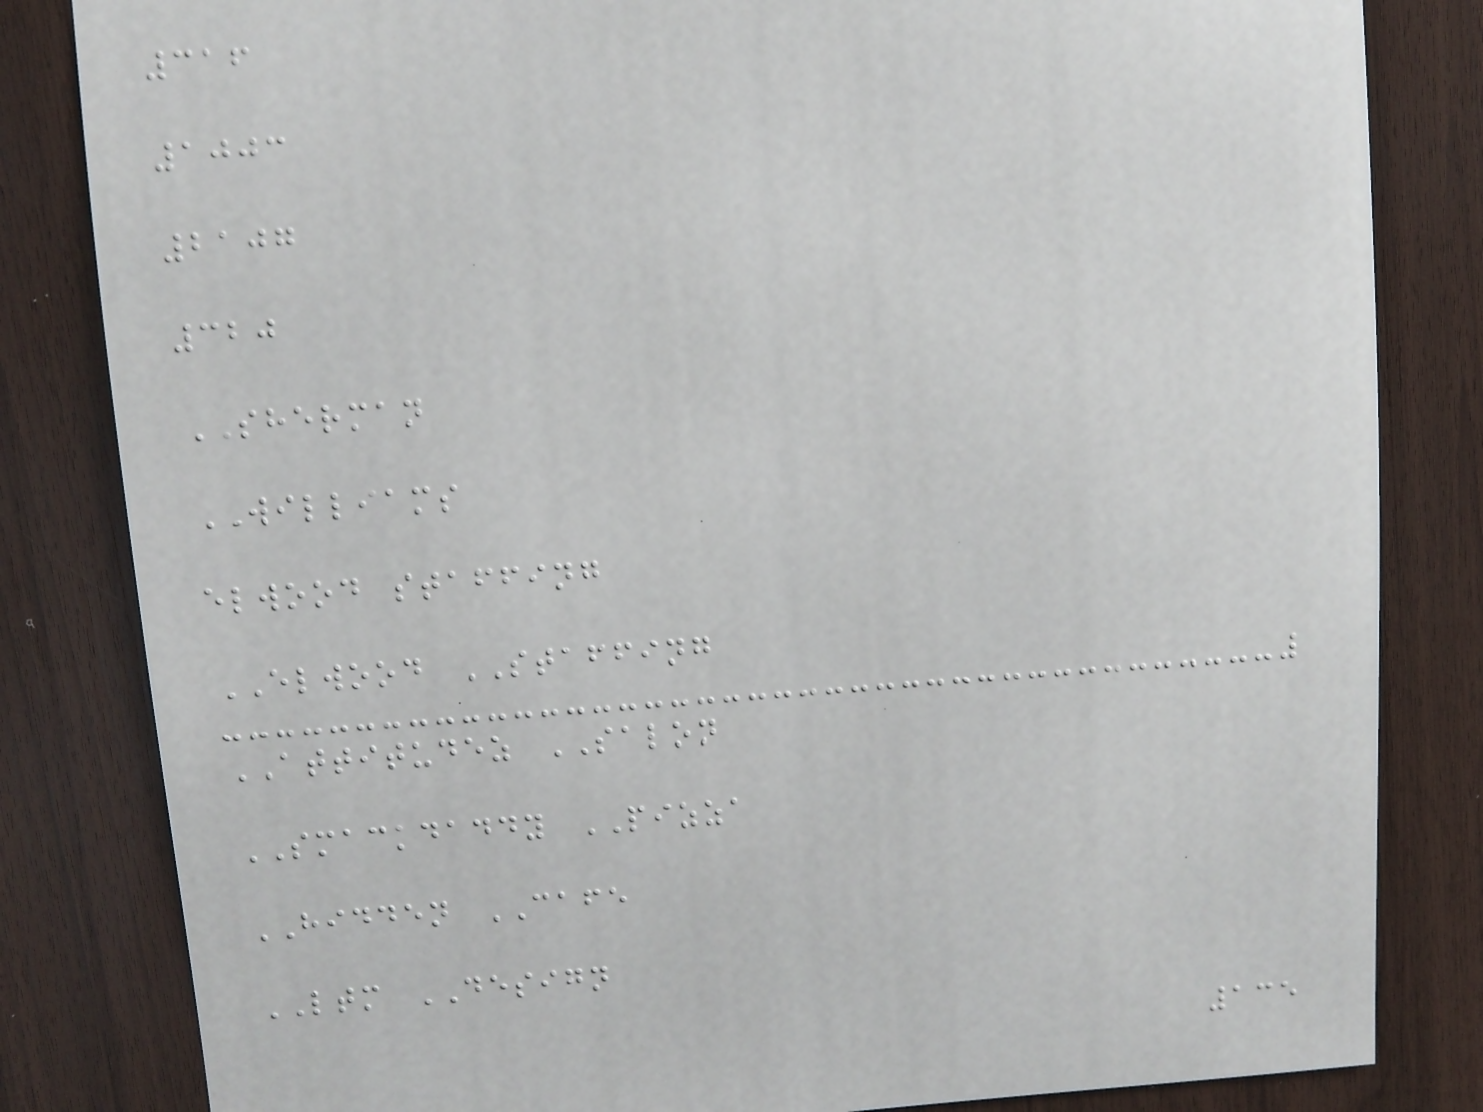316
1003
2107
320
SHERMAN
WILLIAMS
elwood staffing
ELWOOD STAFFING
ATTITUDEZ SALON
SMACKDADDY PIZZA
HIDDEN CAFE
LTM DESIGN
135
